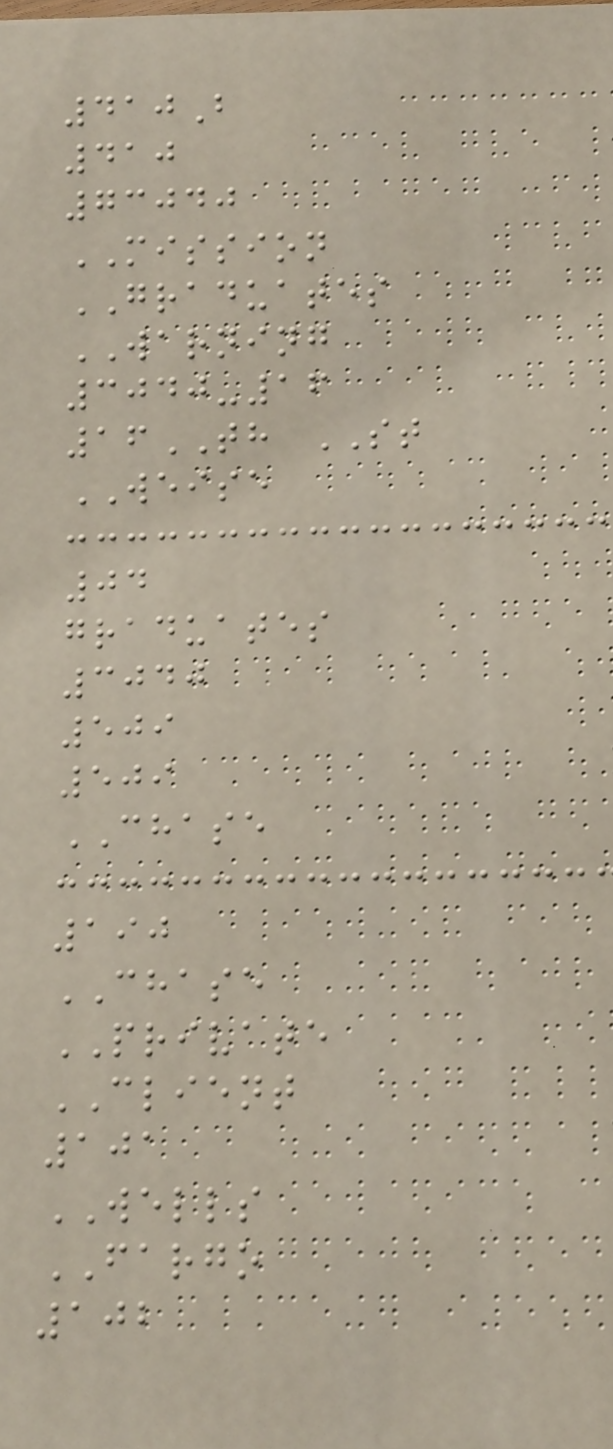410B
410
73040
MISSION
GRADUATES
WARNING
3040-16
16TH ST
WEISE
04
graduates
3040
509
509
CHASE
190
CHASE
PRIVATE
CLIENT
101
WELLS
FARGO
102
